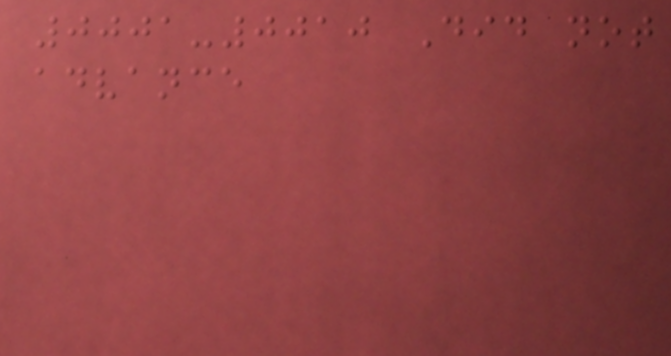0001-0010 Did not
advance
